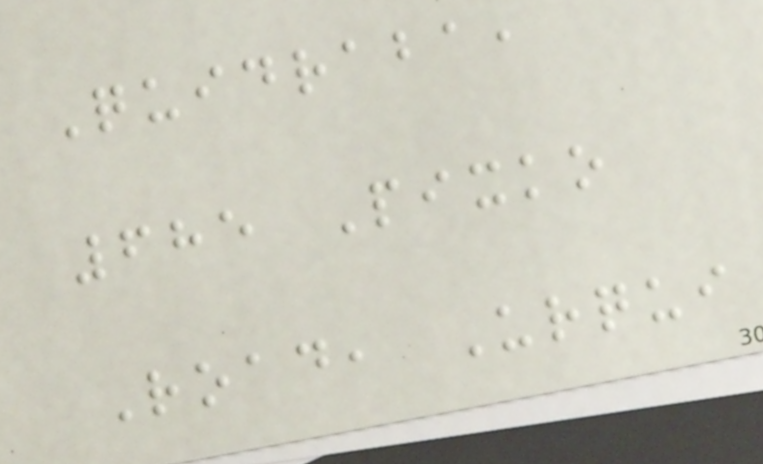Quidraba,
685 Pixko
Road, Urqui
